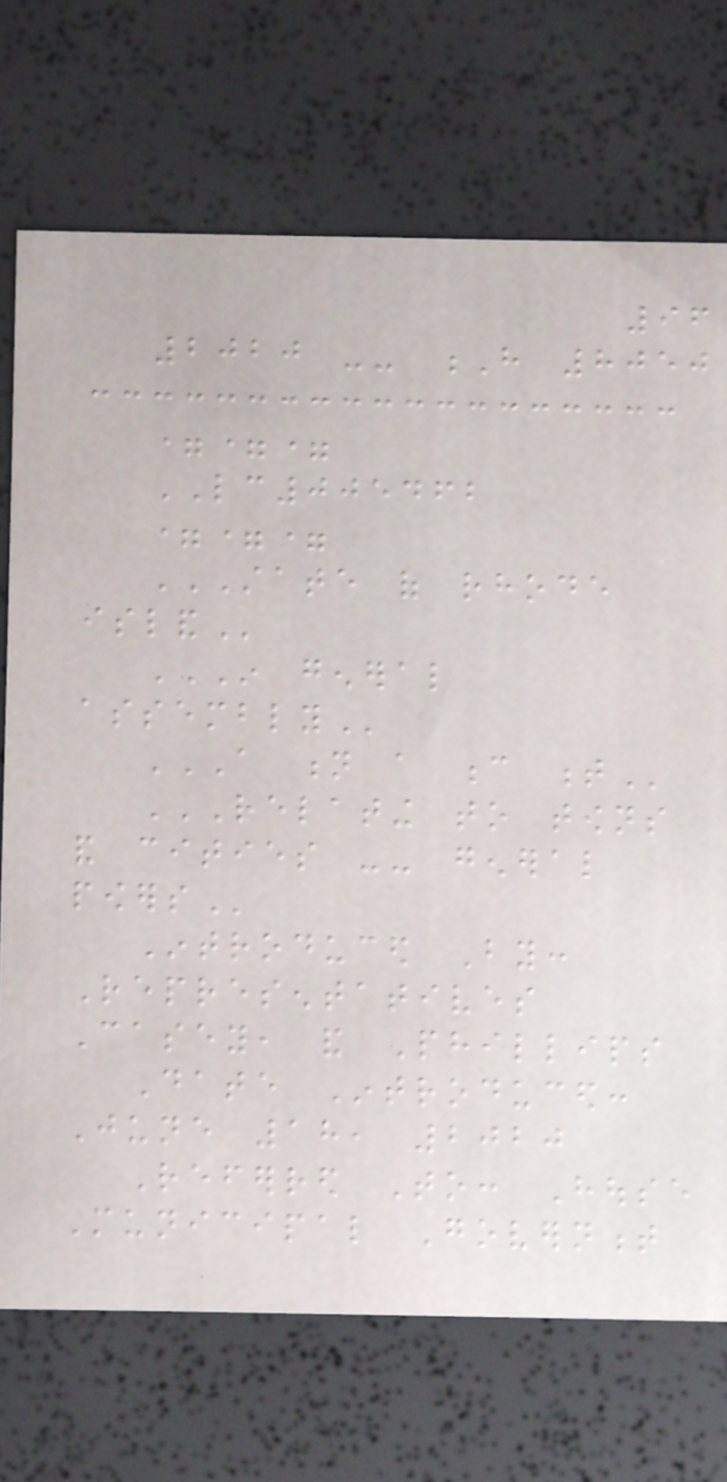96
2020 -- H 8050
===
LC005462
===
STATE OF RHODE
ISLAND
IN GENERAL
ASSEMBLY
A N A C T
RELATING TO TOWNS
AND CITIES -- GENERAL
POWERS
Introduced By:
Representatives
Casey, and Phillips
Date Introduced:
June 18, 2020
Referred To: House
Municipal Government
